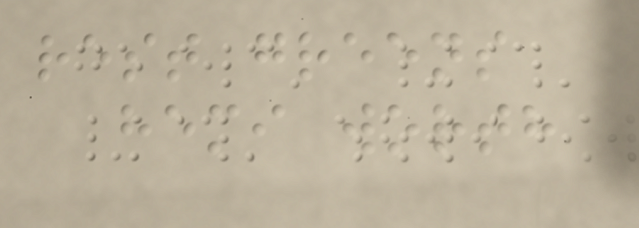rest greens
hemi worth
